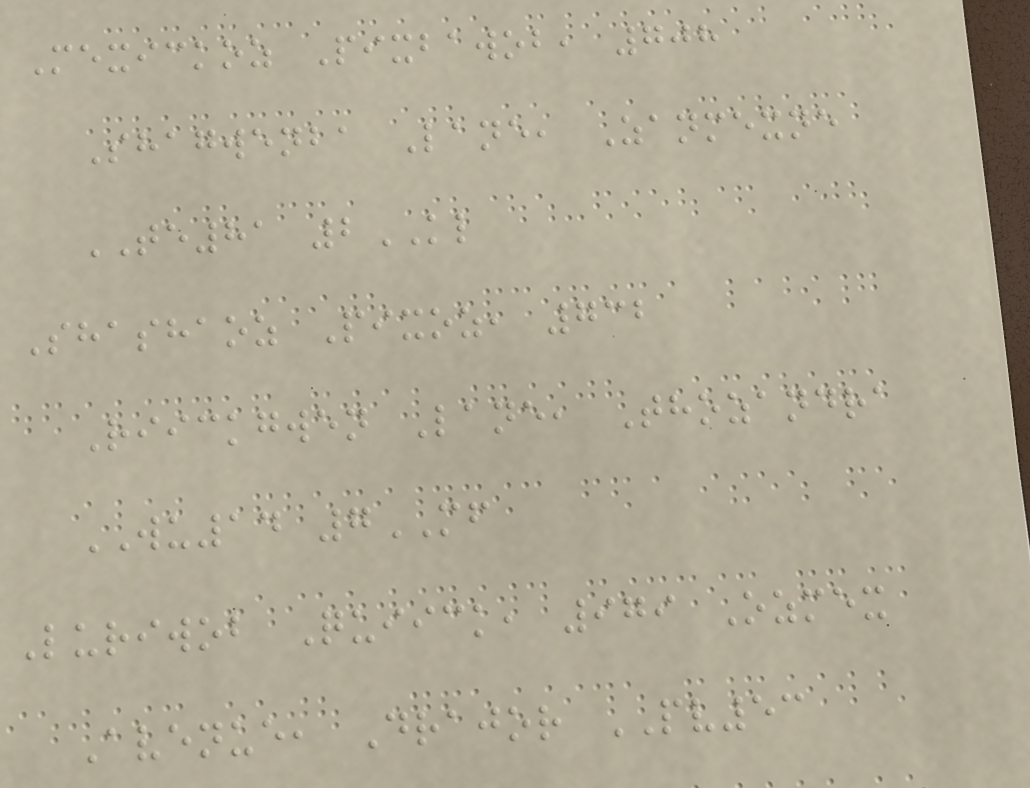Mexickoz Pixbawob, 708
Shagwenba Lane, Zanmexne
TE81 2KL
Shashaoz Pixoz, 732
Riickgwen Lane, Thozandra
WU14 7MF
Luriwob Quiick, 979 Ozmex
Avenue, Drajor PV53
